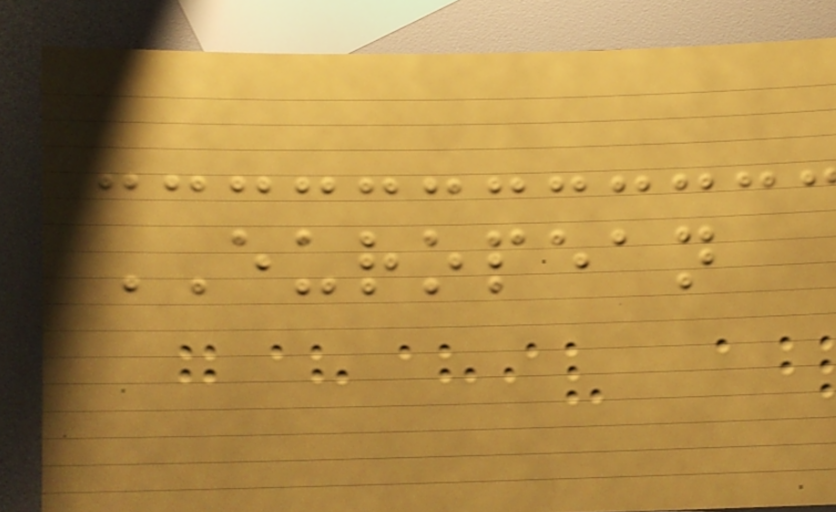EUROPEAN
